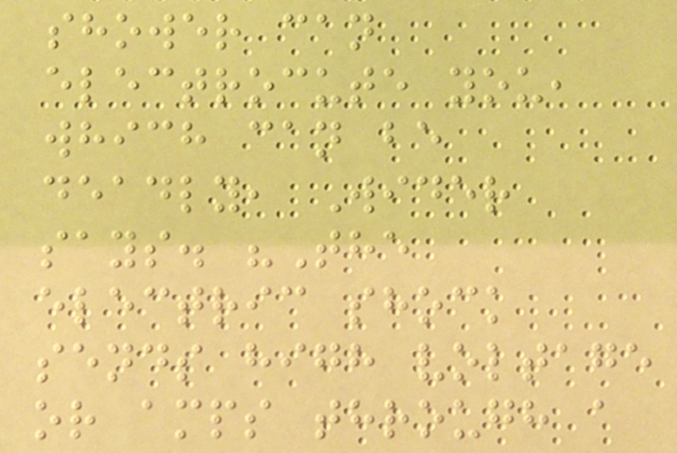shower can
electrocute you,
which can be
deadly, Wider
says. "The
electric shock
sends high voltage
or amps through a
